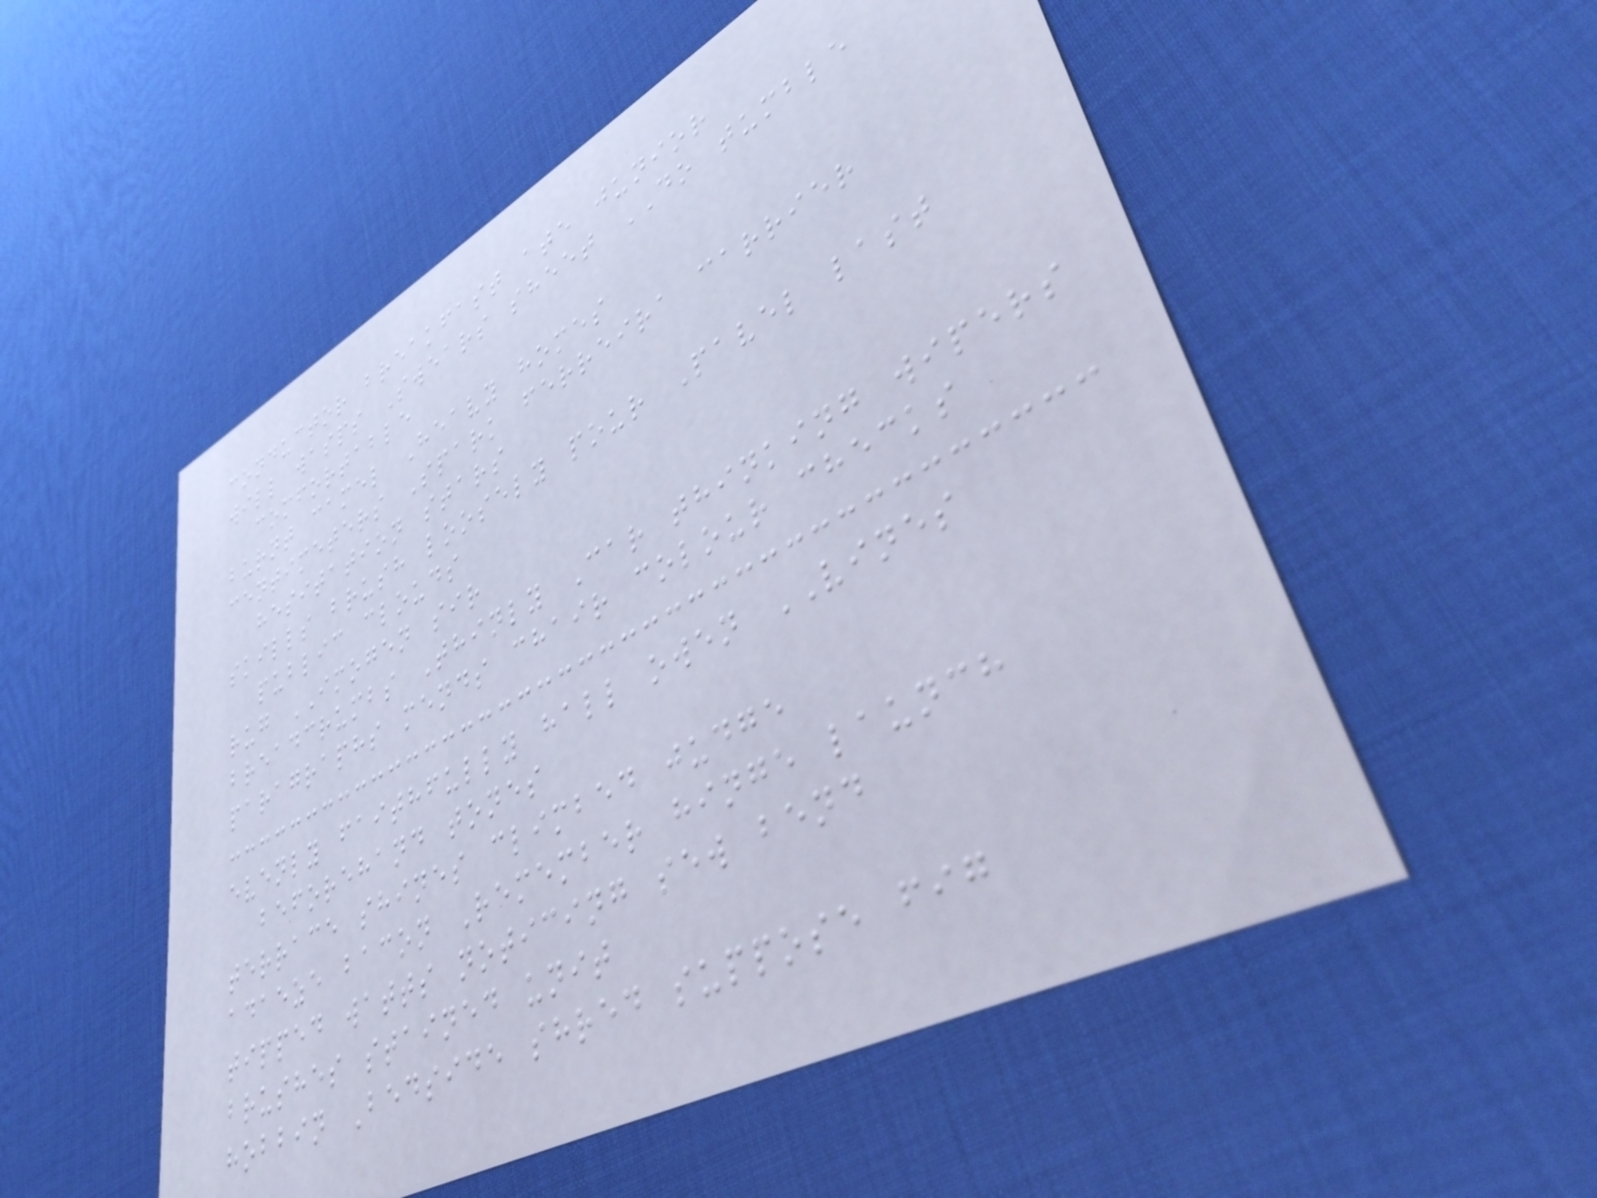conductor breakfast ate junior
will wasps Swears sheet DO tumble
comfortable
burnt camel Heavy homes
centimeters Spark ferreira carrier
hesitation stars
skills brush loosely pour Pavel last
public clouds
rug IMOGEN sir
breadcrumbs Thinly Car thinking wipers
paragraphs mends chair colour checks
evenly faithfully hall owen VINES
beforehand tones
terrace shines climbed judge
adaeze bacon Remember hinge launch
tipped watts noticing sew bend
brushes stained unit
hobbin Bedside shred suppose fig
